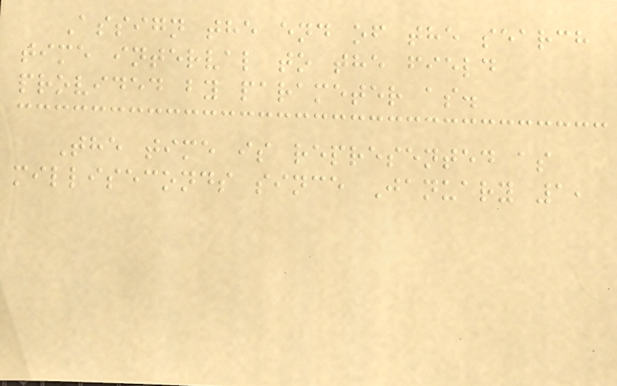Assign the end of the search
time interval to the field
provided by parameter as.
The time is represented as
milliseconds since January 1,
